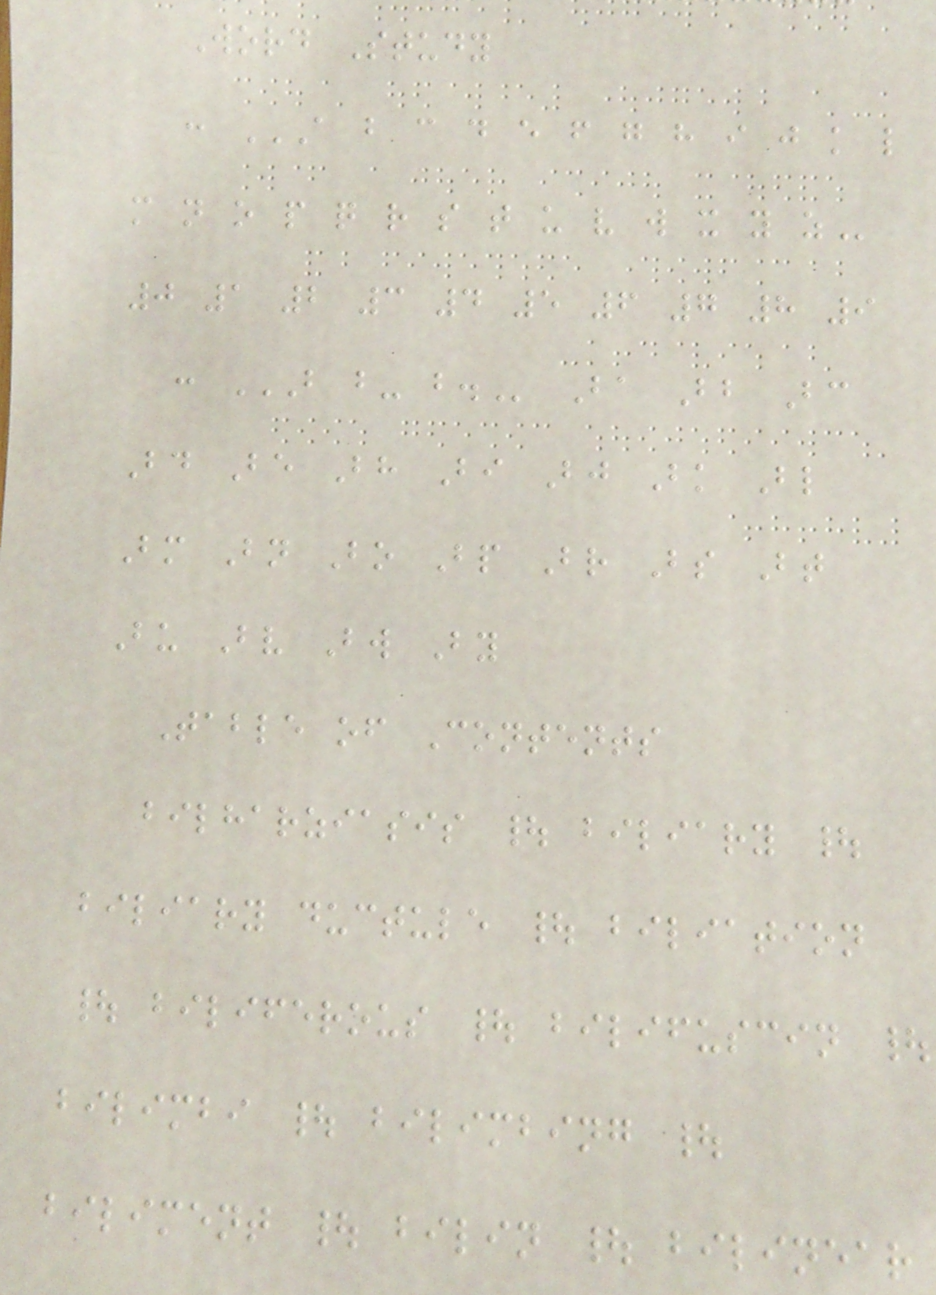Word Study
: A B C D E F G H I J K L
M N O P Q R S T U V W X Y Z
0 1 2 3 4 5 6 7 8 9
: B B- B. Ba Bb Bc
Bd Be Bh Bi Bj Bk Bl
Bm Bn Bo Bp Br Bs Bt
Bu Bv Bw By
Table of Contents
bilharziasis | biliary |
biliary ductule | biliation
| biliferous | bilifuscin |
bilimbi | bilimbing |
biliment | bilin | bilinear
